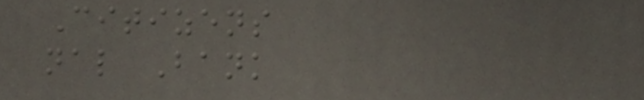Citizens
nal Bank
